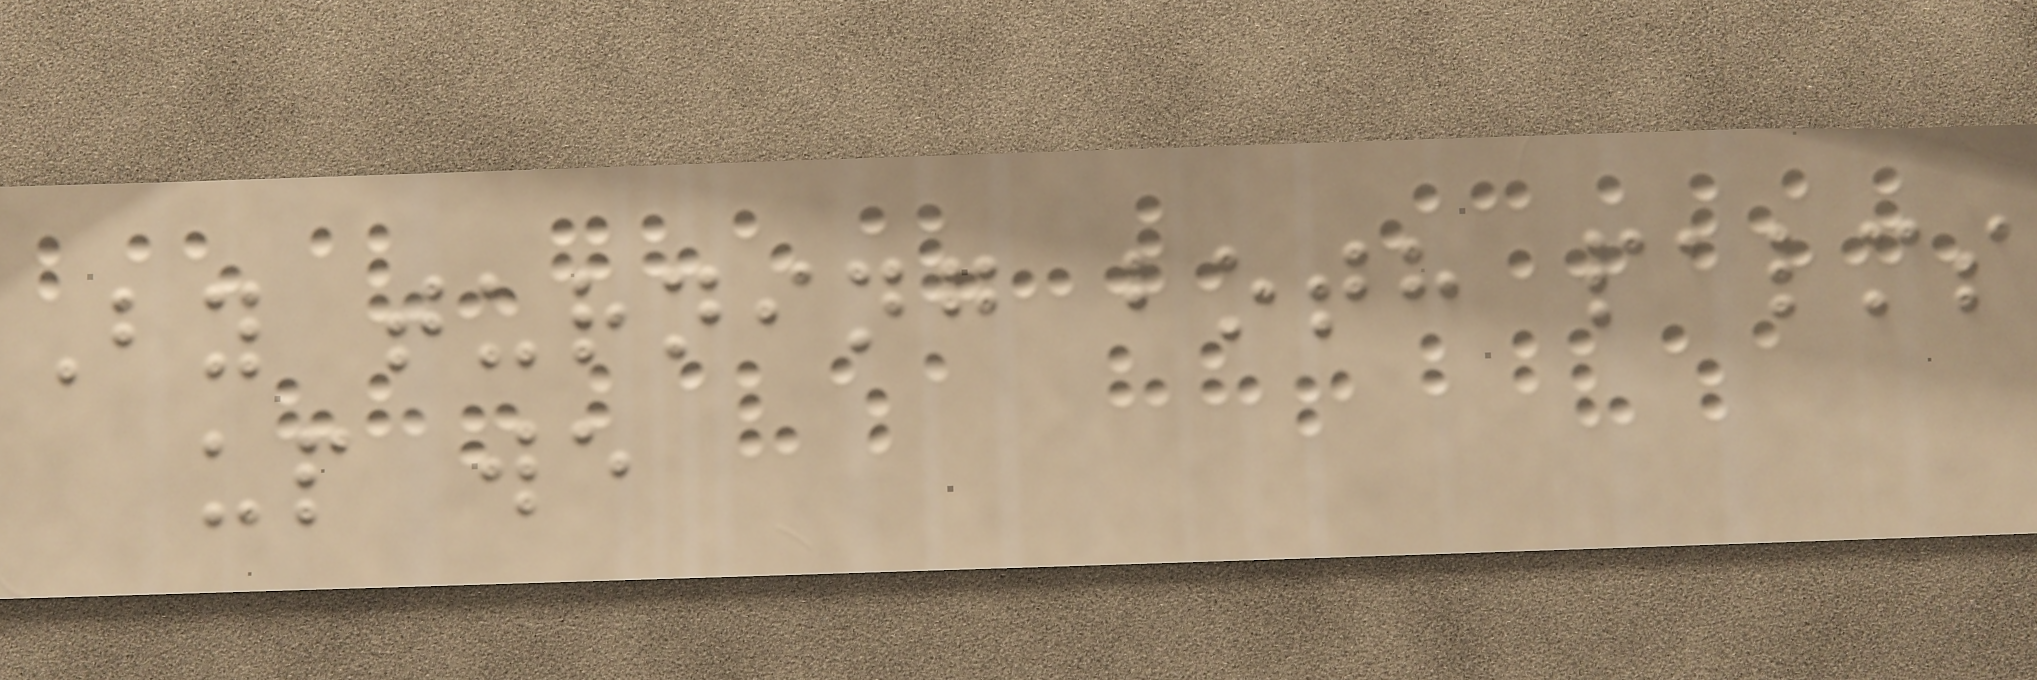By turning both palms
up we
